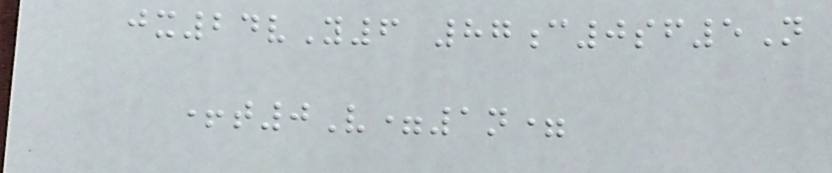jx24vY6 87c0sf5N
+t0V=1n=
